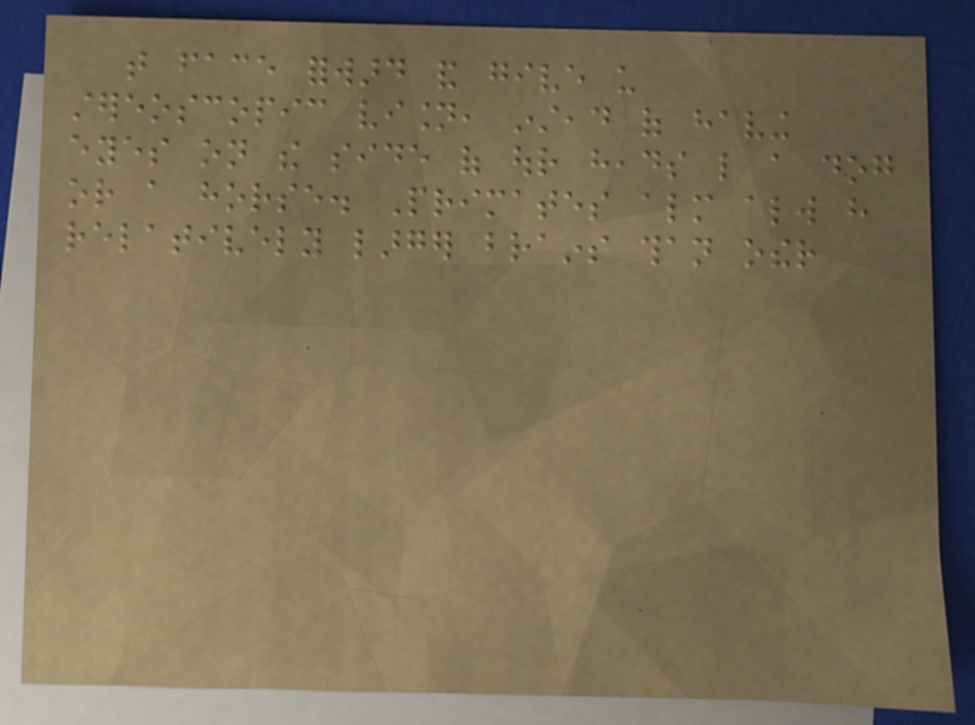that face forward and give us
stereoscopic vision, instead of having
eyes on the side of our heads like a dog
or a horse. Primates almost always have
relatively larger brains than other
